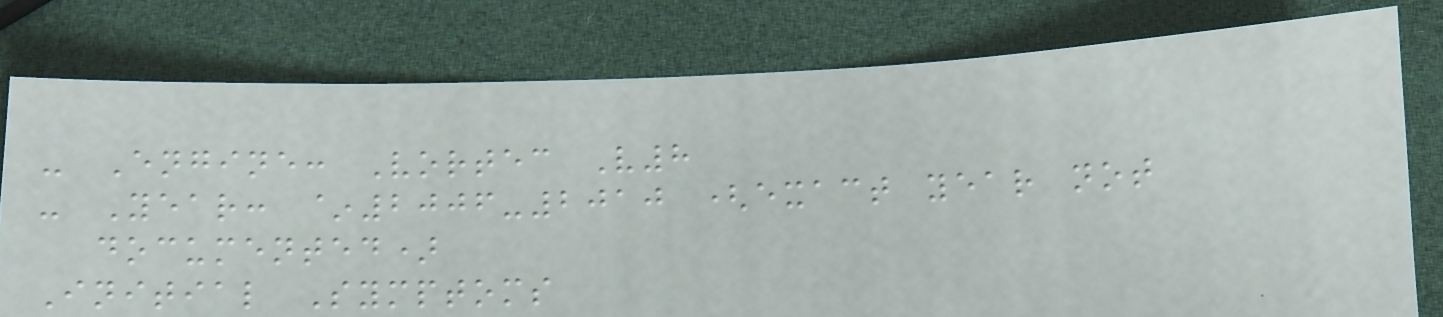- Engine: Vortec V8
- Year: ~2006-2010 (exact year not
documented)
Initial Symptoms
